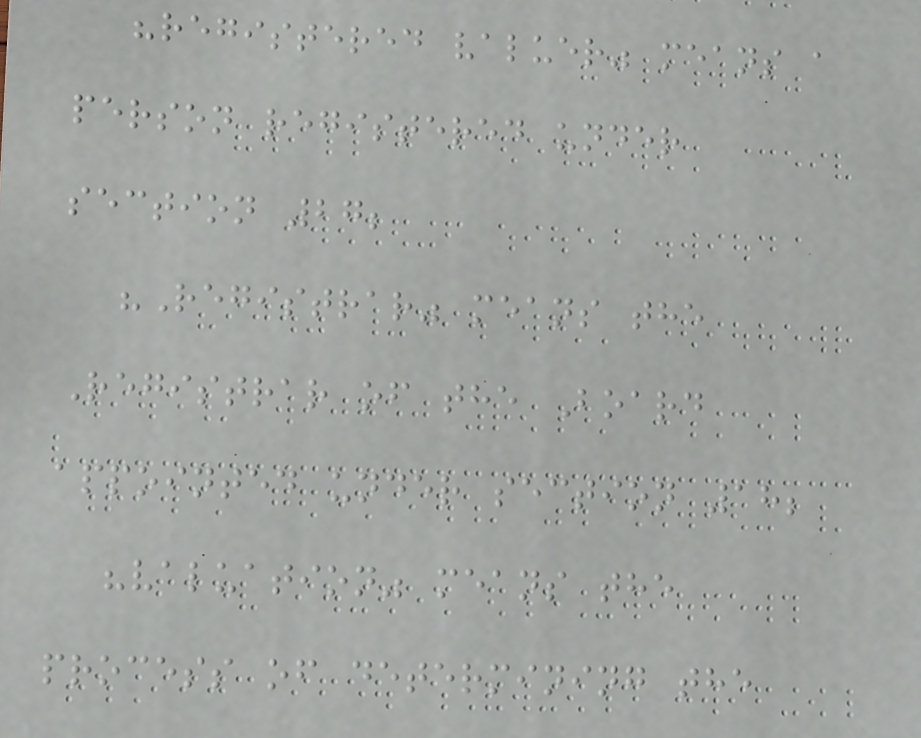"registered valuer" means a
person registered under
section 27;
"Registrar" means the
Registrar of the Board
appointed under section 18;
"valuation" means the
process of determining the
